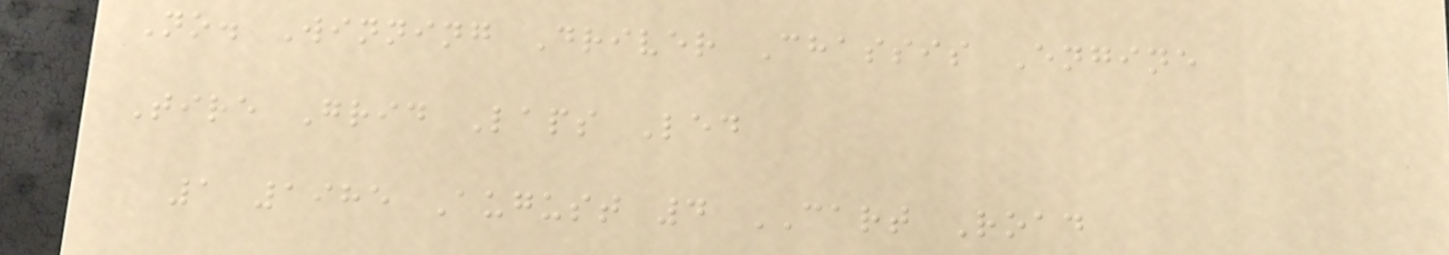No. Winning Driver Chassis Engine
Tire Grid Laps Led
1 1985 August 4 CART Road
